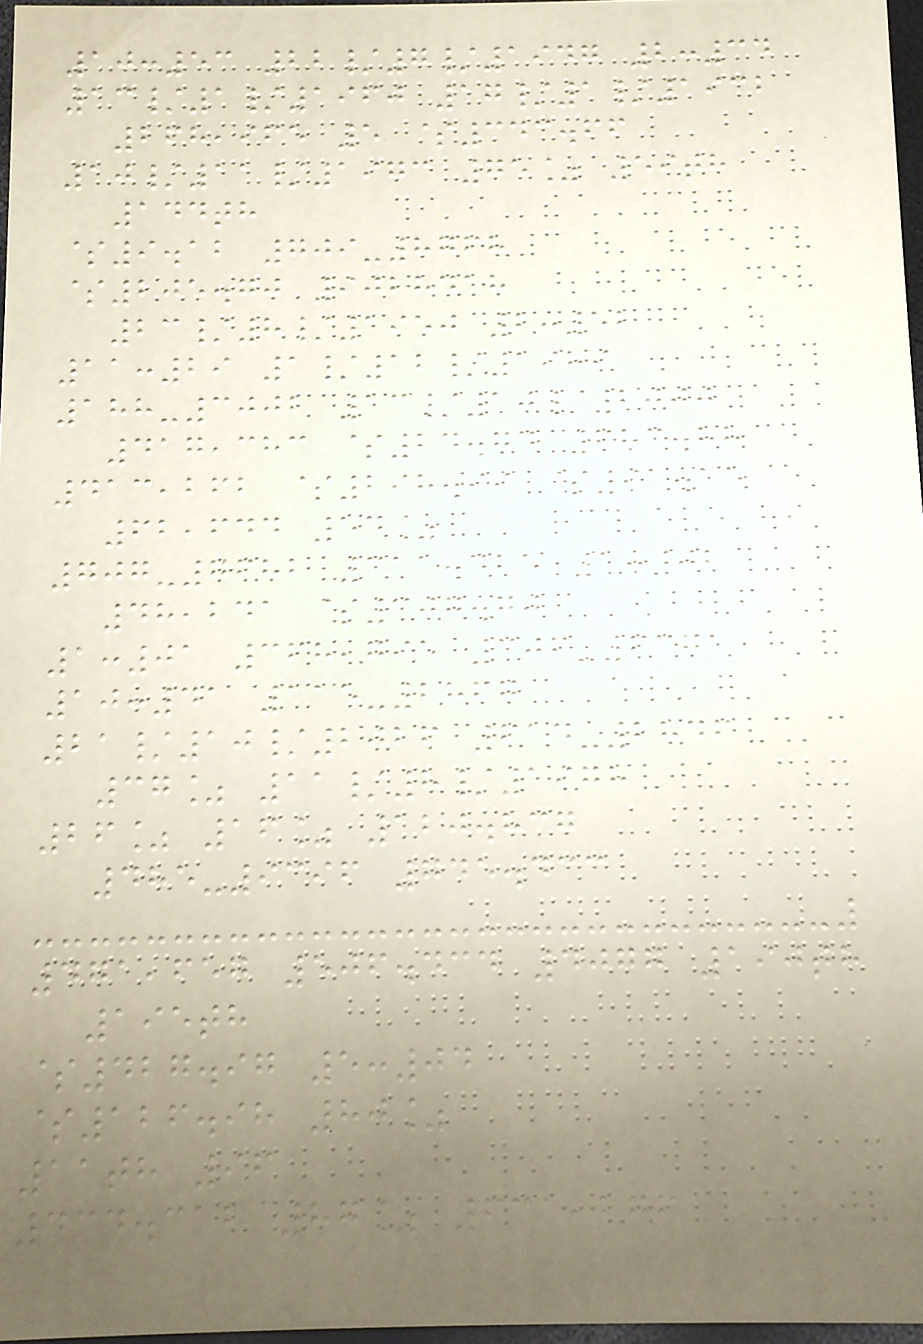10:53 22/7/1947 2:34
13/1/1960 17/1/1932
268,965 5 $343.66
10/11/1973 75% 59th
144th
$9.12 709-8768
$205.70 9028418
23/8/1950 2:52
11:29 1/12/1989
188-3002 13/10/2000
417,383 $24.74 683.88
413,262 $298.99 $91.15
62,644 54%
707-7682 311.425 1:02
48,241 $307.70
1:01 368,795 306-6371
10:41 115-2867
21/10/2026 614-2846
37% 11/8/1978
26% 16% 120.837
485-9396 745.433
471,657 506.434 4077 190th
195th
$427.97 5:04
$126.98 80%
11th 96
434.312 87% 631,276
